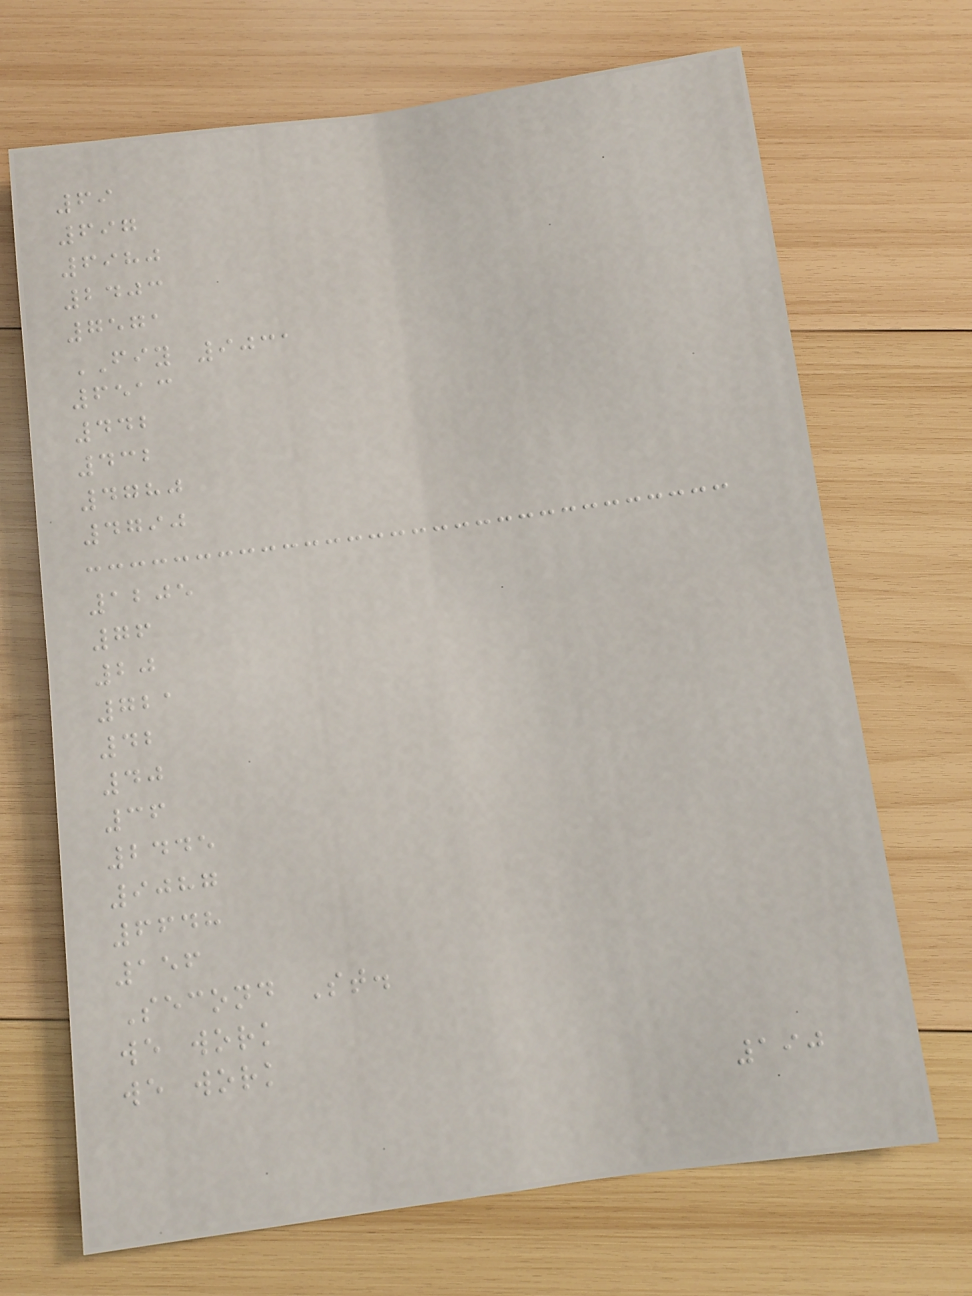69
697
6980
2403
7571
FIY 9031
6513
442
432
4780
4790
1205
76
20
721
42
40
36
2445
9087
6648
156
Second St.
we work
we work
190
